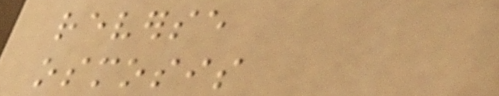reverse
osmosis
